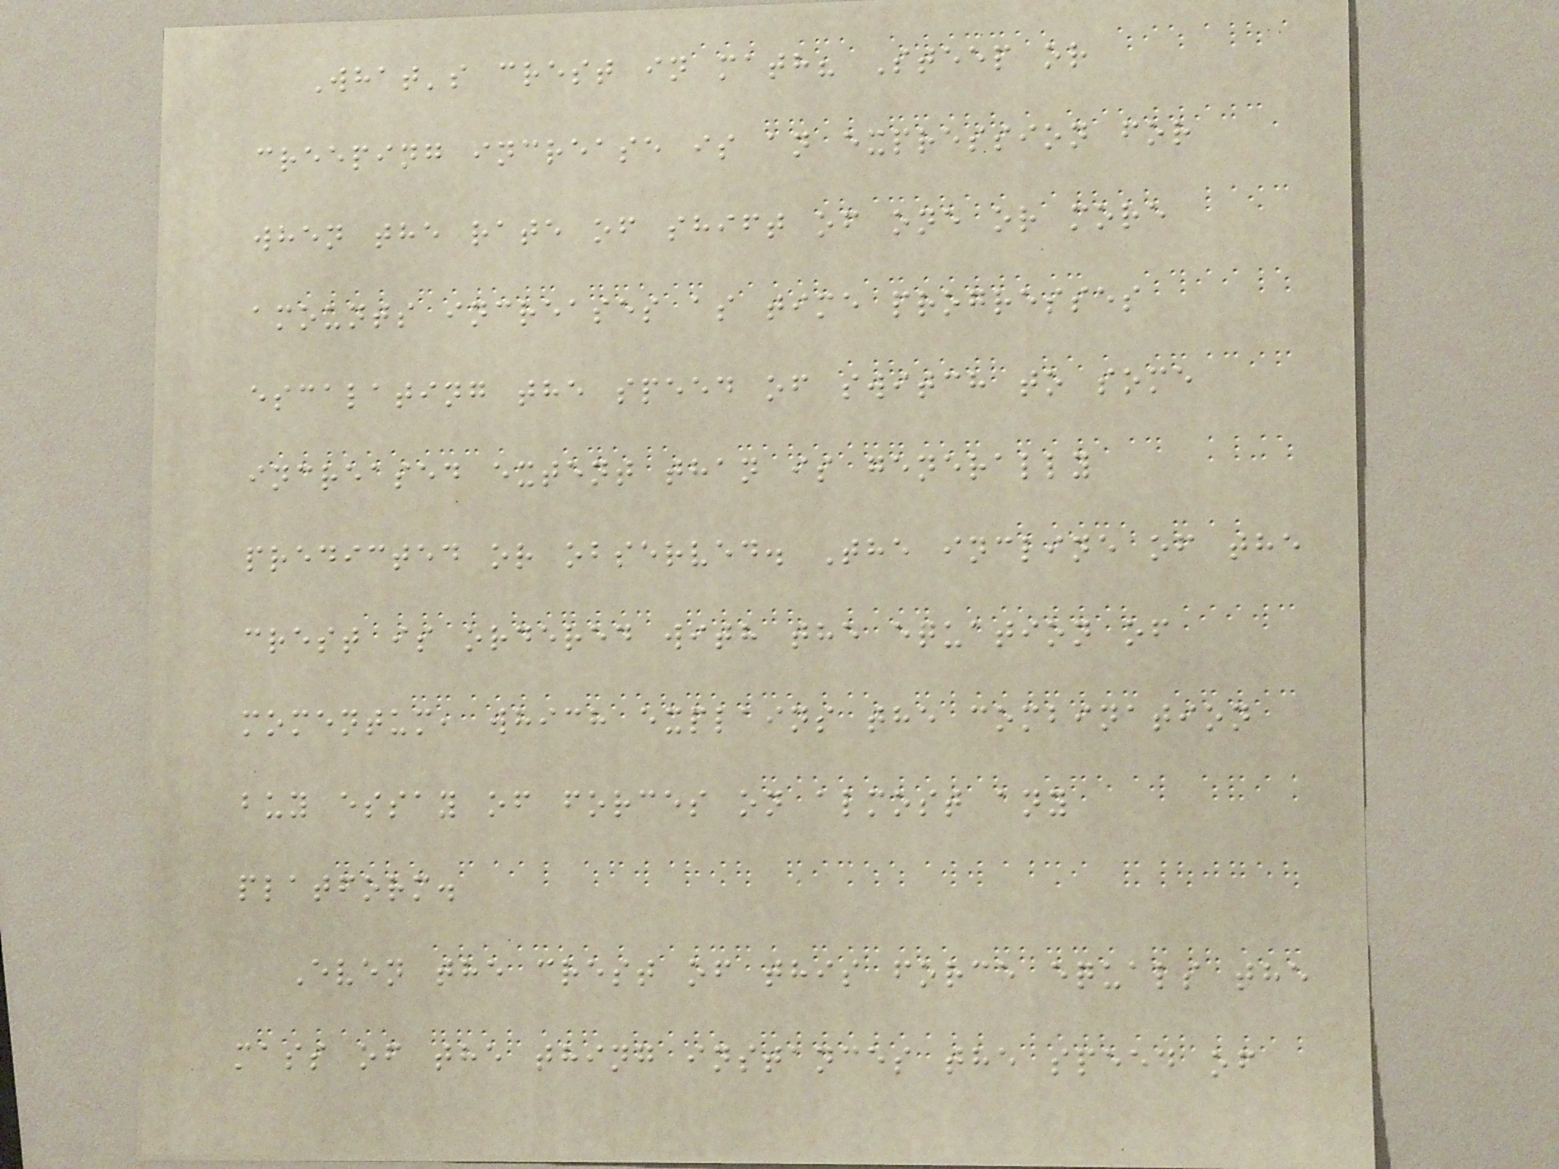What's crest in math? Steep or
creeping increase is an expression for
when the rate of shift of one or more
amounts increases as time progresses
escalating the speed of switch to some
increased extent than is generally
predicted or observed. The incline of the
crest is ordered with the equation of
momentum, which explains the combination
buy essay of forces on almost any
platform.
Even the crest of this force equals the
mass of the thing instances the speed of
